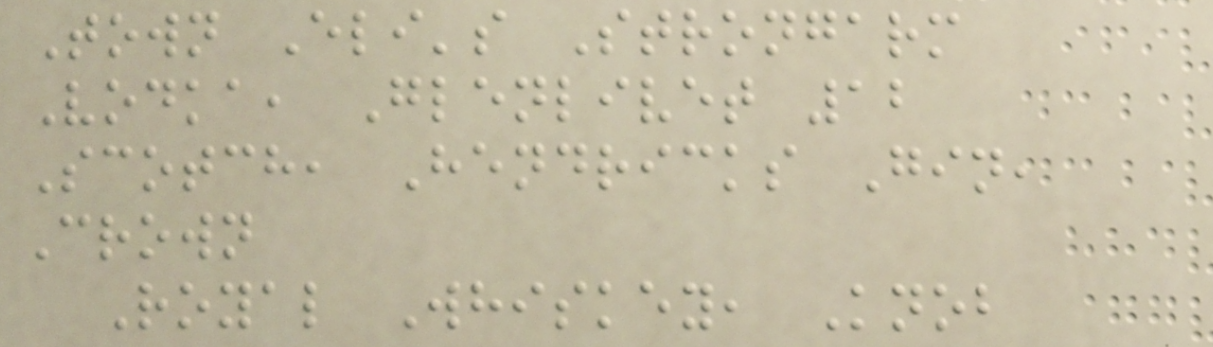Town Eli's Strongarm
Vodka, Glenlivet 12
Scotch, Hendricks Gin,
Crown
Royal Whiskey, Knob
